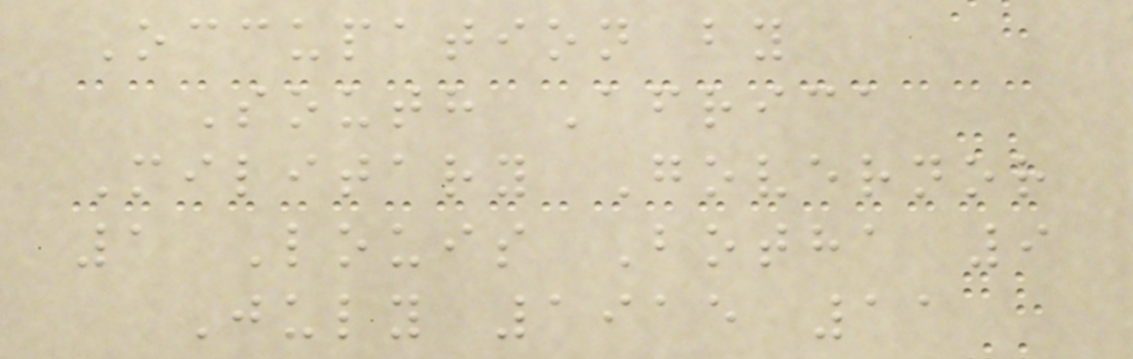Occupation by
South Africa
Military Governor
1 Louis Botha 9
July 1915 11
